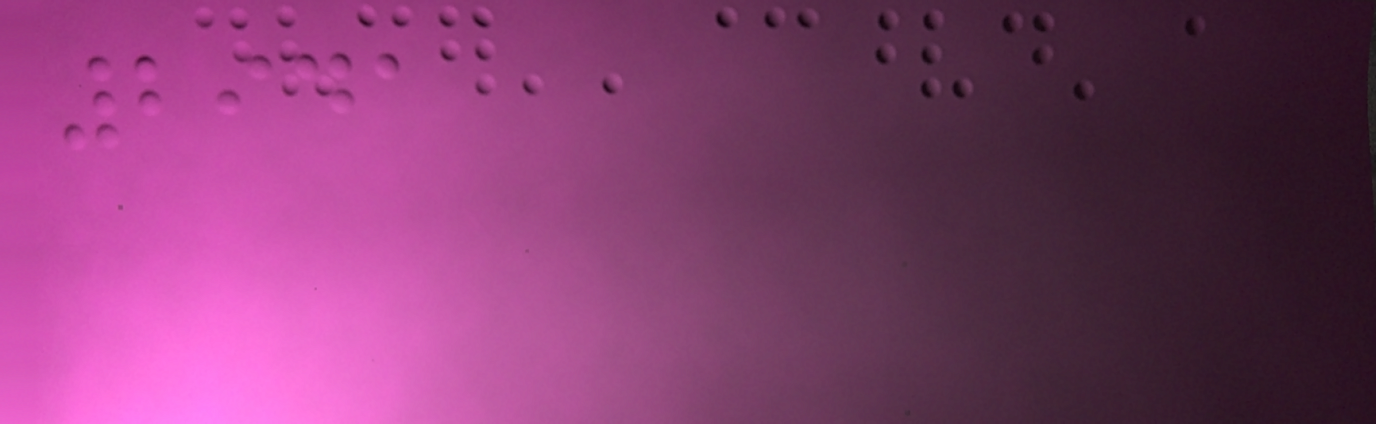2941
